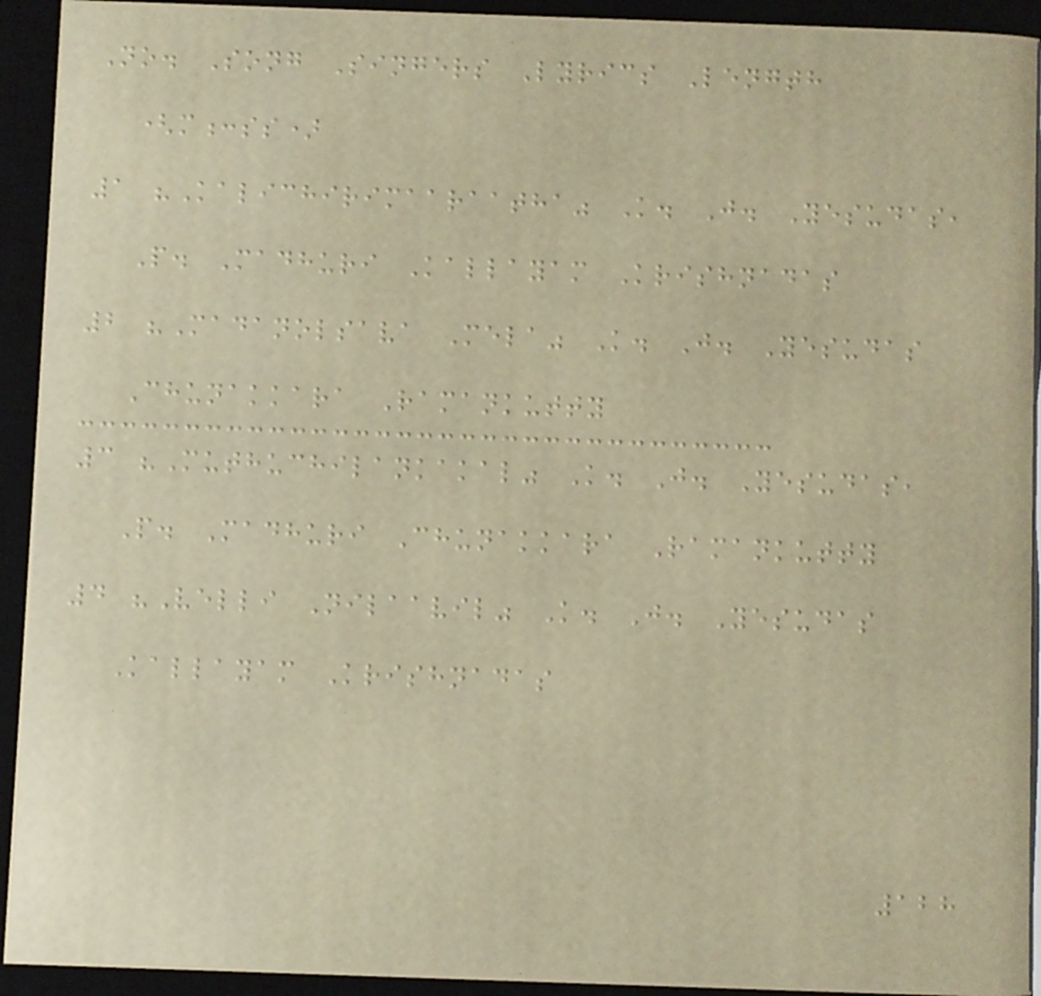No. Song Singers Lyrics Length
(m:ss)
1 "Kalichirimaaraatha" K. J. Yesudas,
P. Madhuri Kallayam Krishnadas
2 "Madanolsava Mela" K. J. Yesudas
Chunakkara Ramankutty
3 "Muthuchilankakal" K. J. Yesudas,
P. Madhuri Chunakkara Ramankutty
4 "Velli Nilaavil" K. J. Yesudas
Kallayam Krishnadas
128
